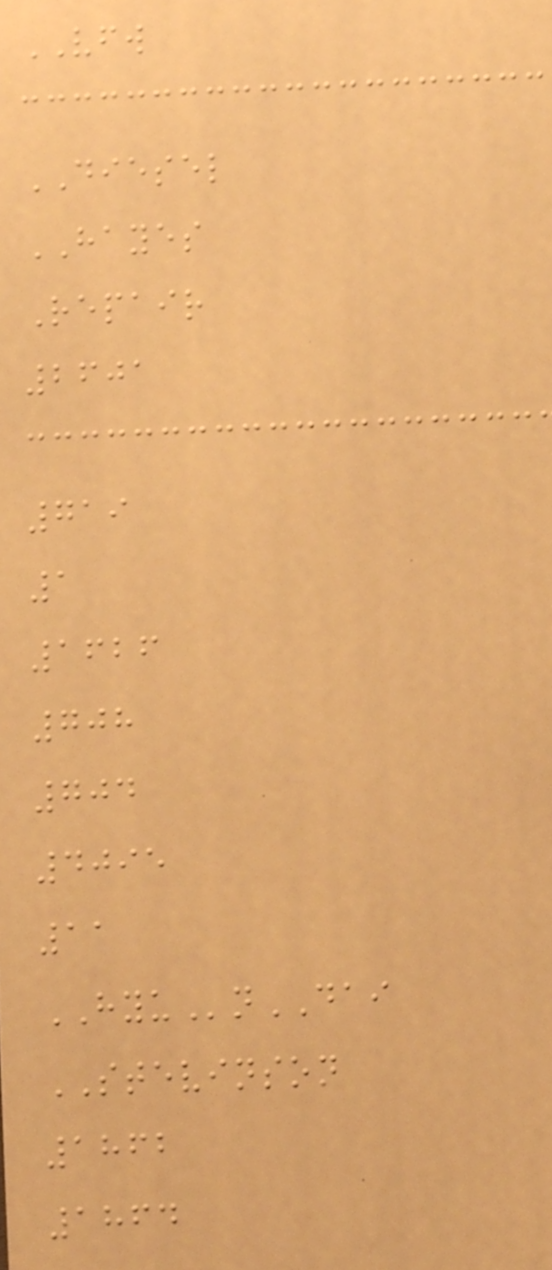VFW
DIESEL
HAYES
Repair
2601
719
1
1626
708
704
4095
11
HYUnDAI
STEVINSON
1862
1864
